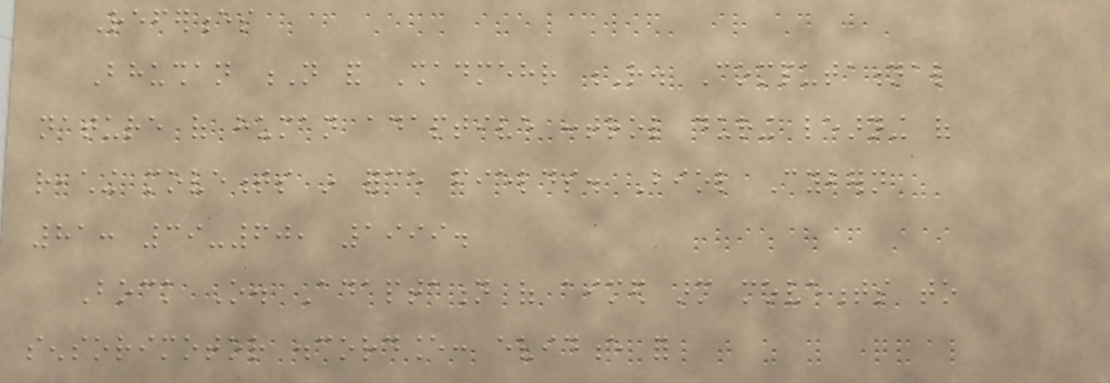References
Bhushan N and Shadmehr R. Computational
nature of human adaptive control during learning of
reaching movements in force fields. Biol Cybern
81: 39-60, 1999.
Bock O. Adaptation of aimed arm movements to
sensorimotor discordance: evidence for
